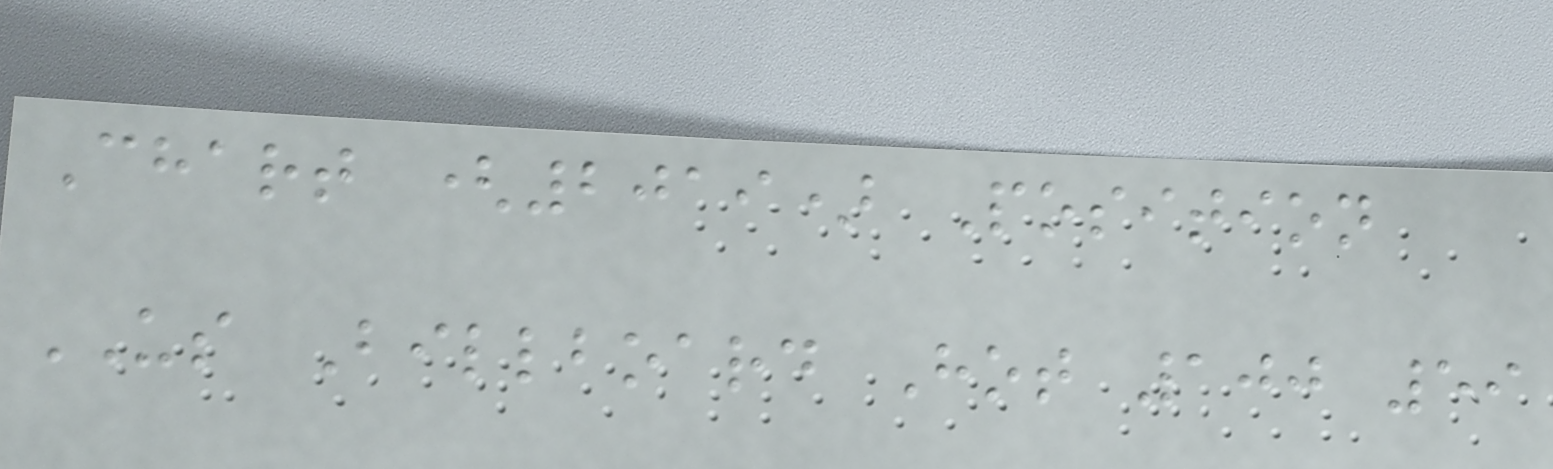Chart (2019) Position
US Billboard Hot 100 59
